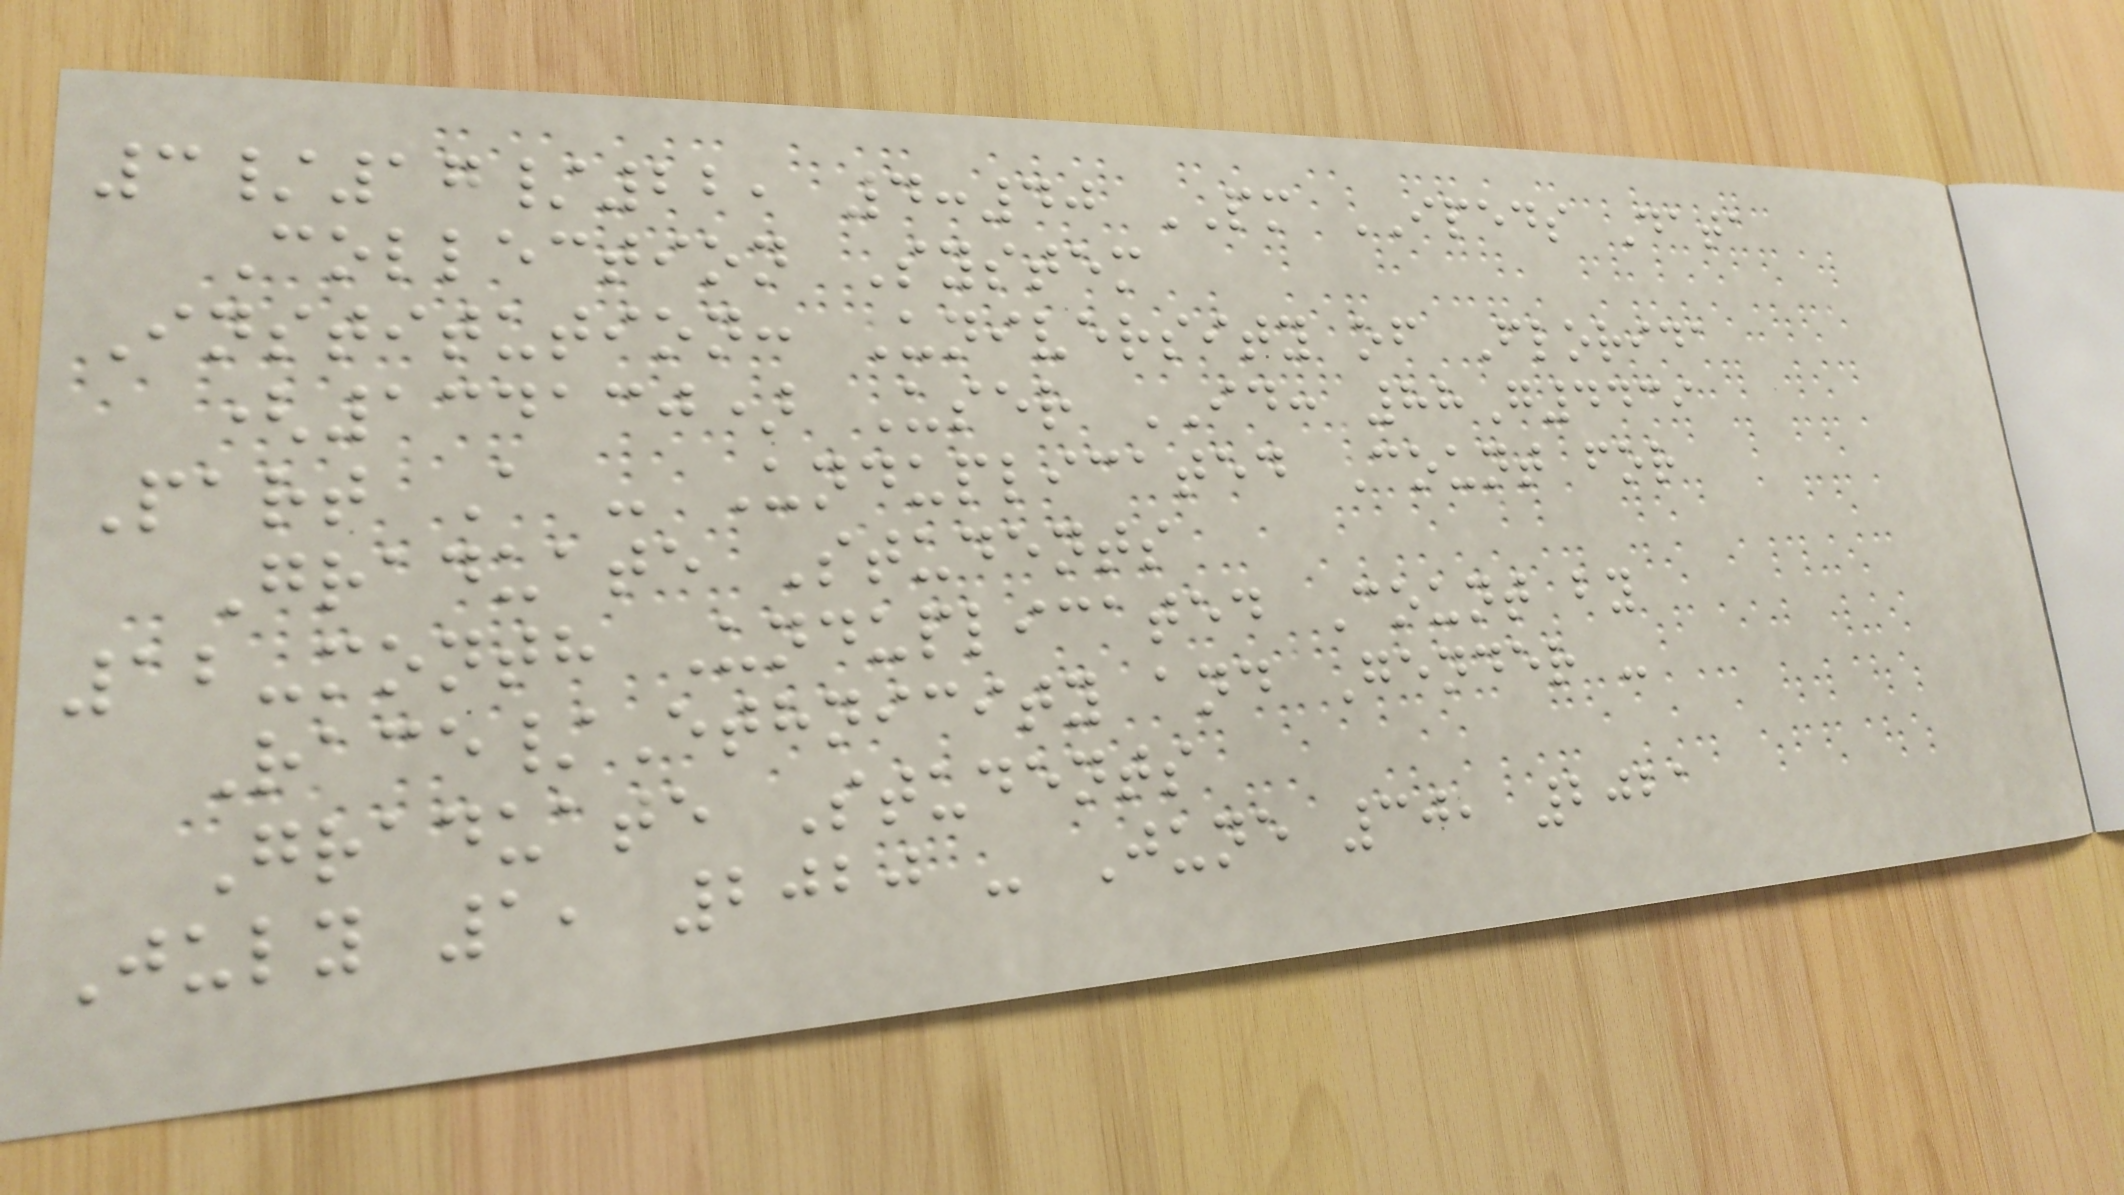3/17/22, 4:40 PM IPEDS Data
Collection System
Institution: University of Florida
(134130) User ID: 88G4439
Part A - Unduplicated Count for
Graduate Students
12-month Unduplicated Count by
Race/Ethnicity and Gender -
Graduate Students
July 1, 2020 - June 30, 2021
